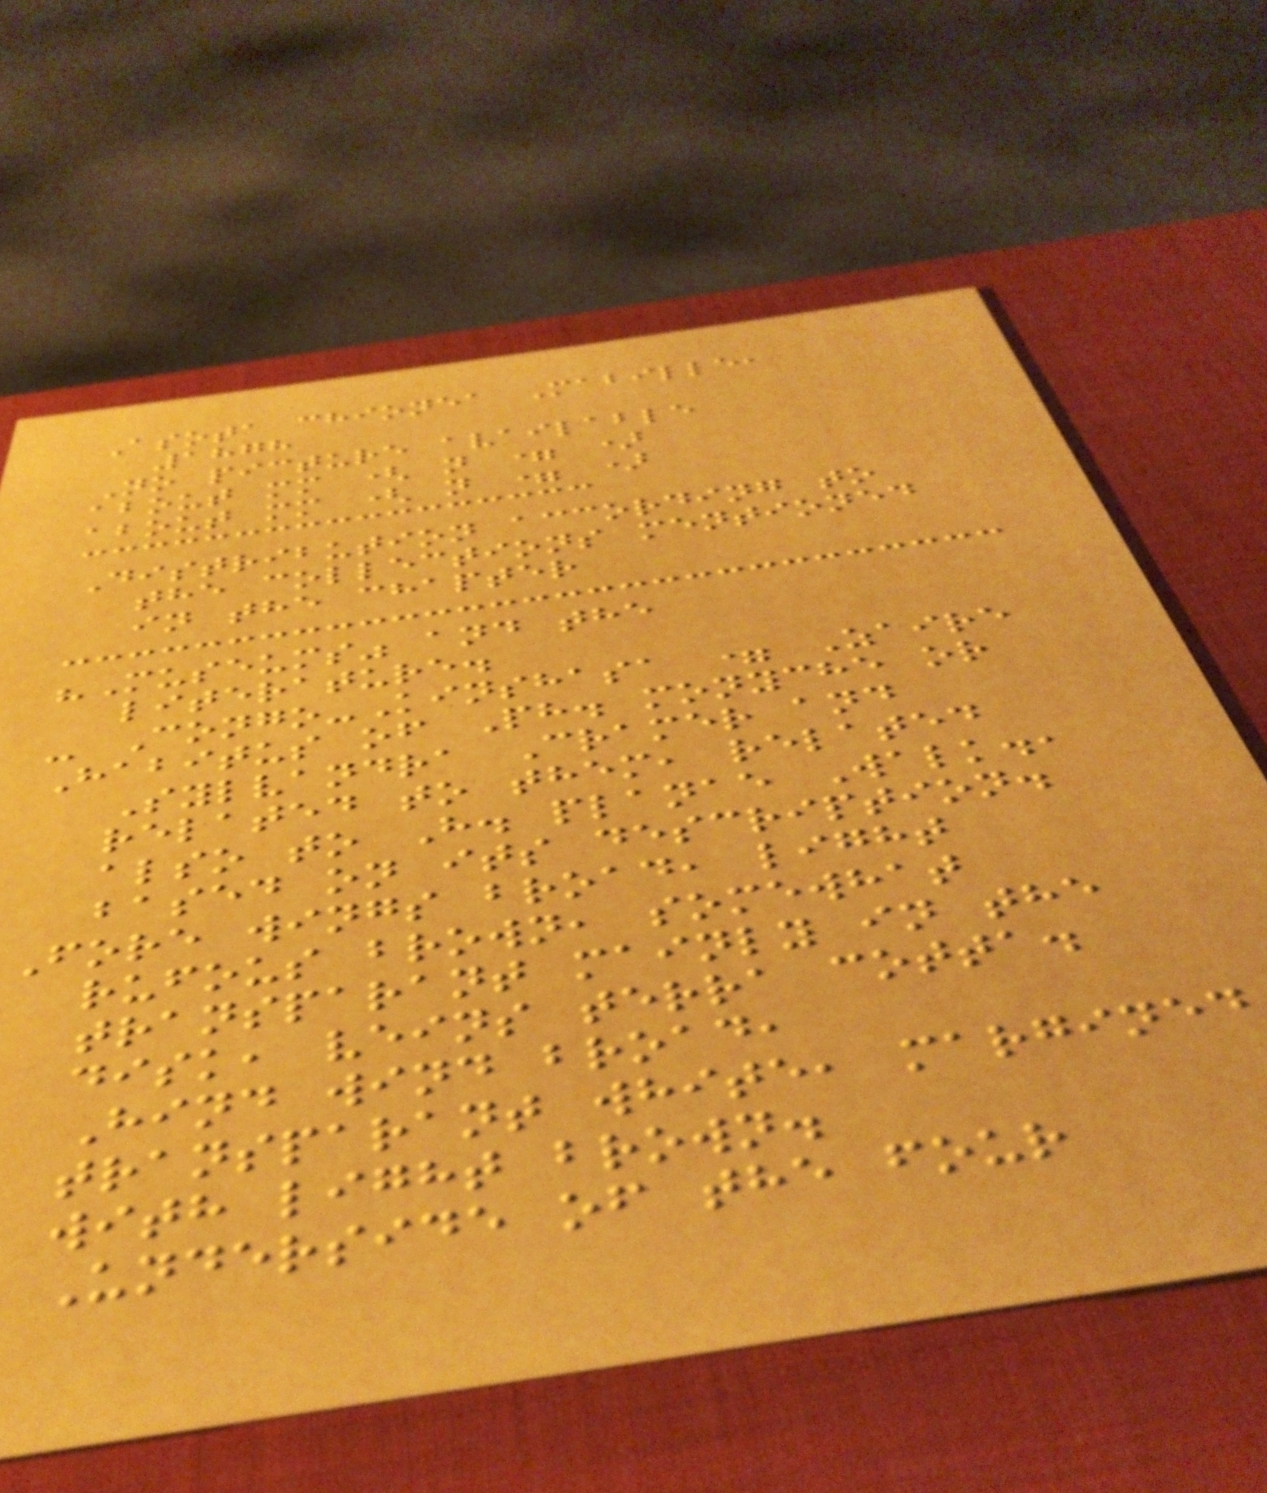Asota chionea Mabille,
1878
No picture available
about mm ( n = )
about mm ( n = )
Distribution according to
the collections mentioned
in the chapter
"Museums" and the
literature.
- Congo-Kinshasa = Zaire
Habitus of Ph. monyche or
Sylvandra Cramer and
related to them, related
also to H. planae Walk.,
based on its description.
Fore wings broad, light
rufous brown, somewhat
transparant mainly in the
disk, veins terra cotta.
Hind wind broad,
transparant white, margined
with light brown.
Underside of the four
